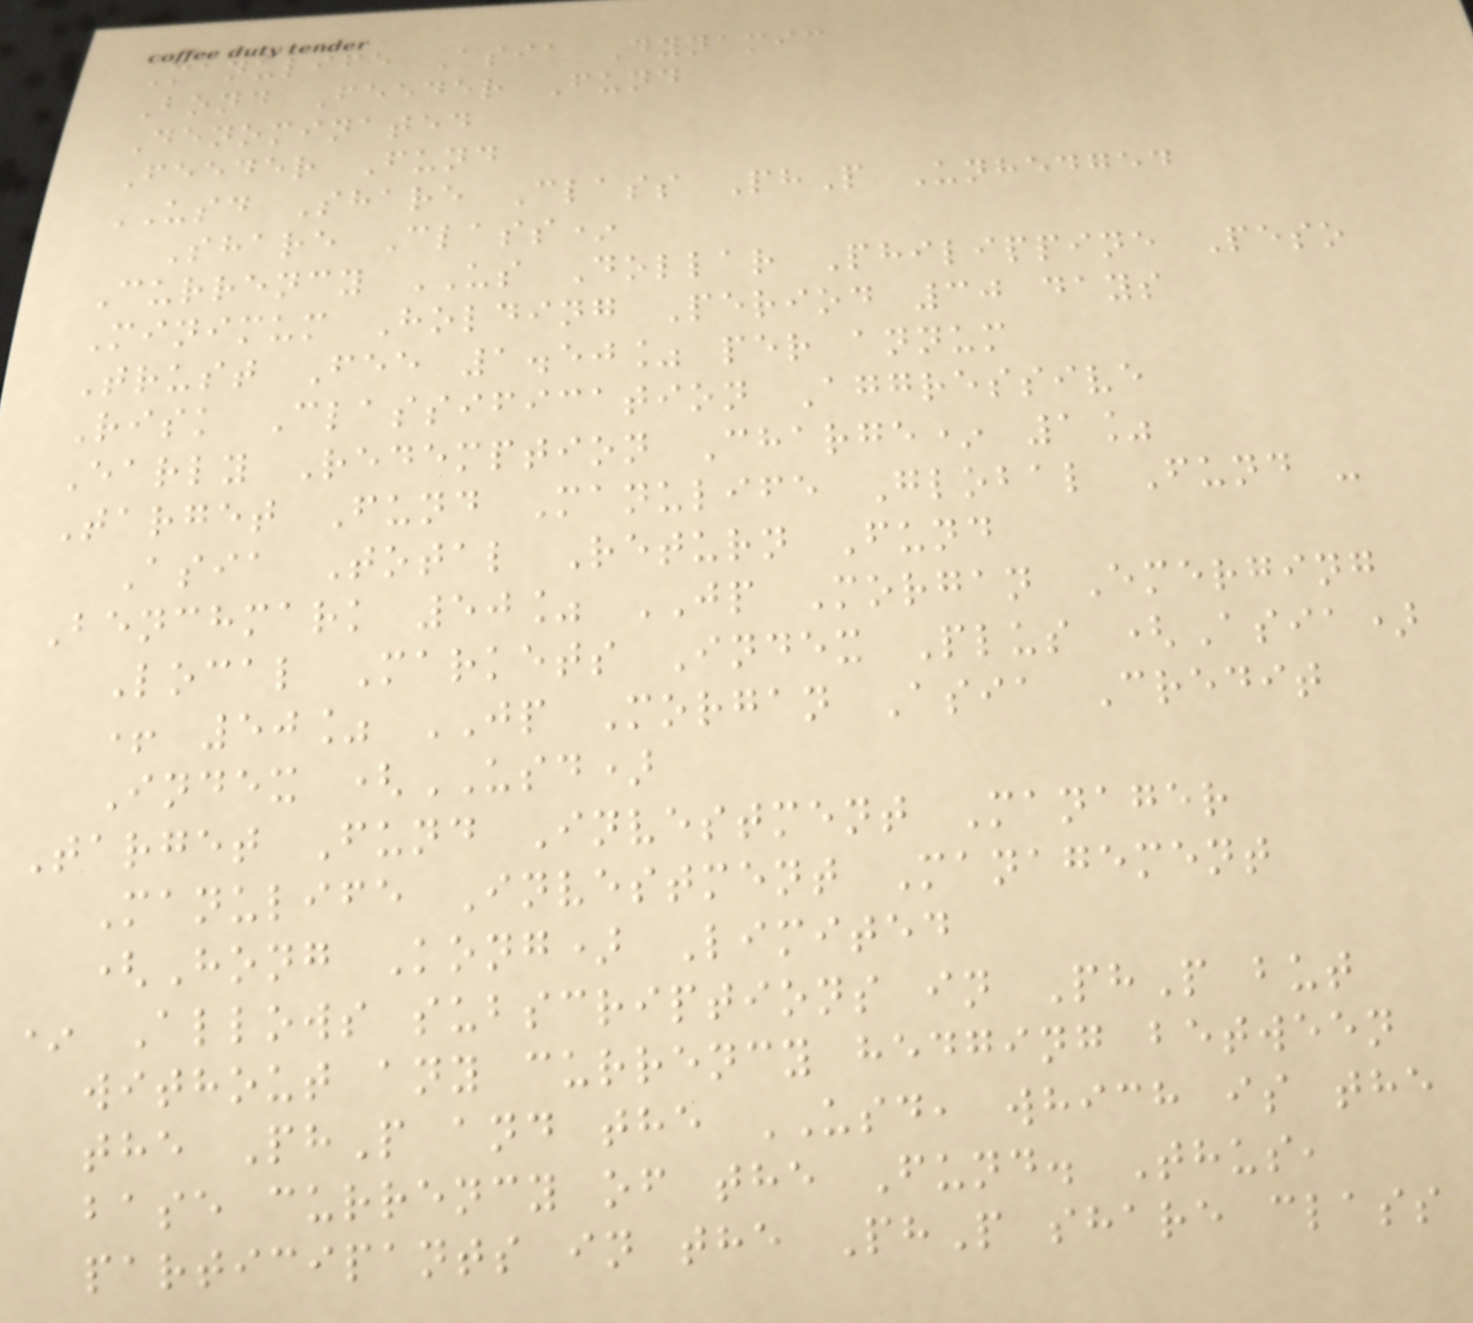Manulife Asia Dynamic
Bond Feeder Fund
Denominated
Feeder Fund
USD Share Class PhP Unhedged
Share Class*
Currency US Dollar Philippine Peso
Minimum Holding Period 30 days
Trust Fee 1.50% per annum
Risk Classification Aggressive
Early Redemption Charge* 1%
Target Fund Manulife Global Fund -
Asia Total Return Fund
Benchmark 50% JP Morgan Emerging
Local Markets Index Plus (Asia)
+ 50% JP Morgan Asia Credit
Index (USD)
Target Fund Investment Manager
Manulife Investment Management
(Hong Kong) Limited
* Allows subscriptions in PhP but
without any currency hedging between
the PhP and the USD, which is the
base currency of the Fund. Thus,
participants in the PhP share class
